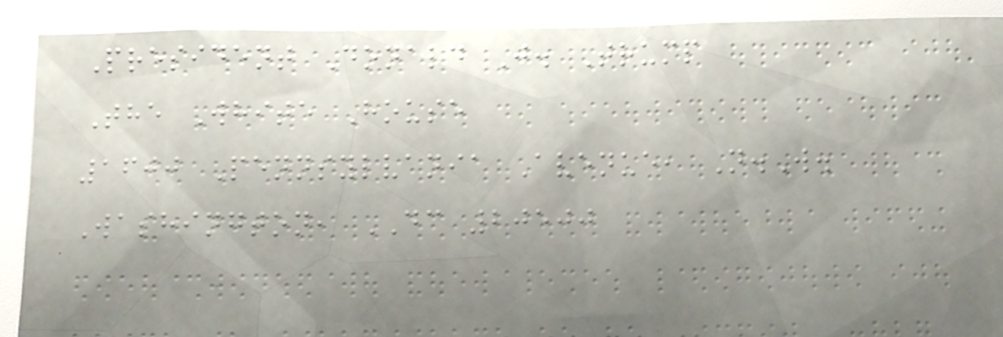President Donald J. Trump
The White House
1600 Pennsylvania Avenue, N.W.
Washington, DC 20500
